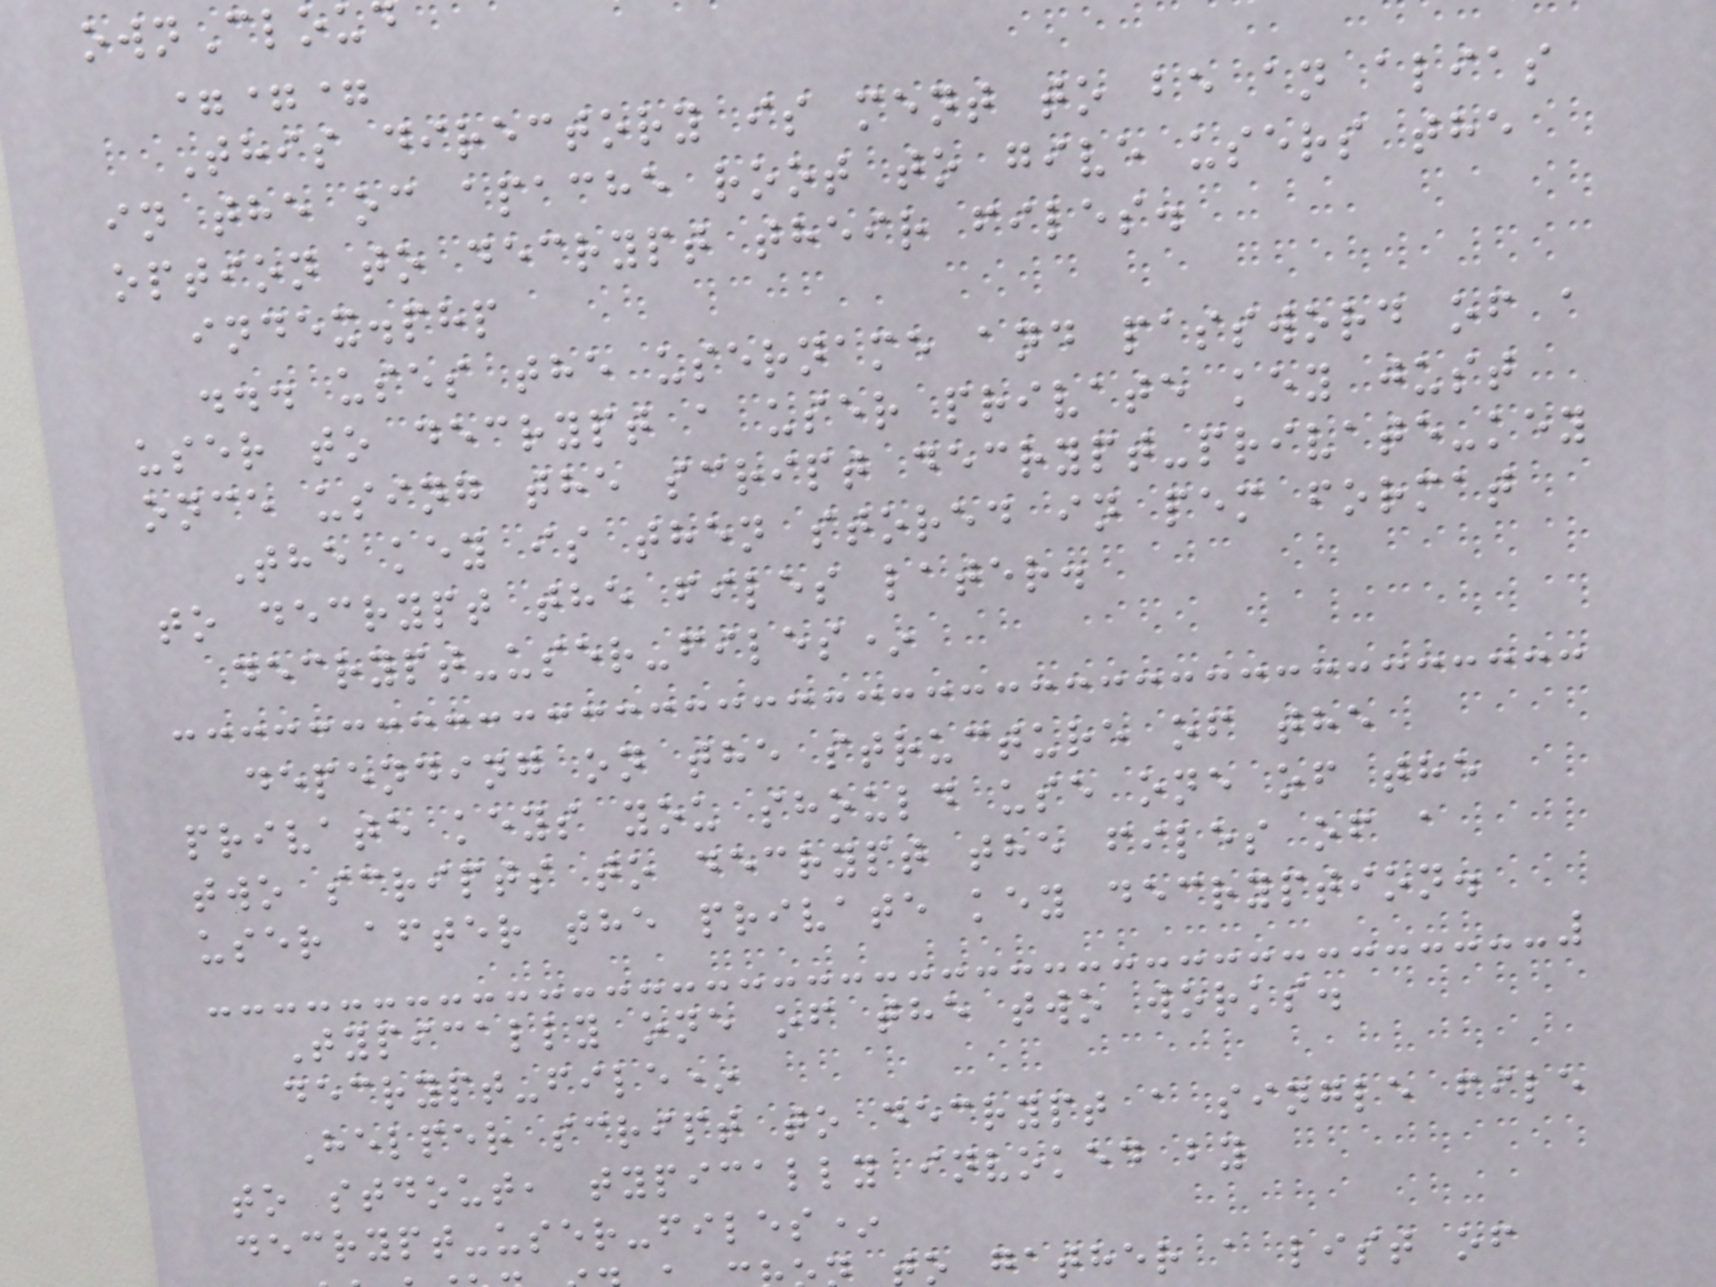ownClou
===
This directory is ment to be an alias
in the oc apache root to give users the
option to decrypt their files.
index.php
... uses the username and password of a
user to decrypt a user private key just
once using the script decrypt-private-key
The key is then stored in pem format
to decrypt the files later.
decrypt-user-files*
depending on the structure of the
private keys you should use one of the
two scripts to decrypt the files of a
user after the private key decryption.
Typically one of the two works.
decrypt-file*
Helper script to decrypt a single file
to stdout, typically invoked by
decrypt-user-files*
o gather a list of
